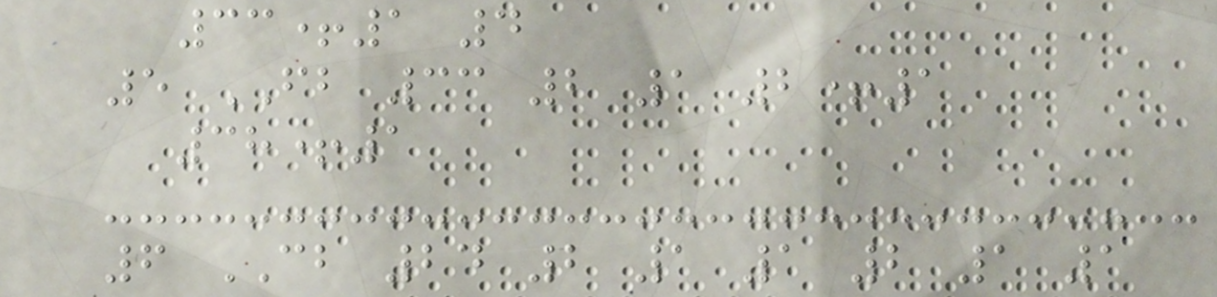33+1 4
5 FB 33 2 1 2+1
38+1
6 CB 24 2 1 1 2 1 1
